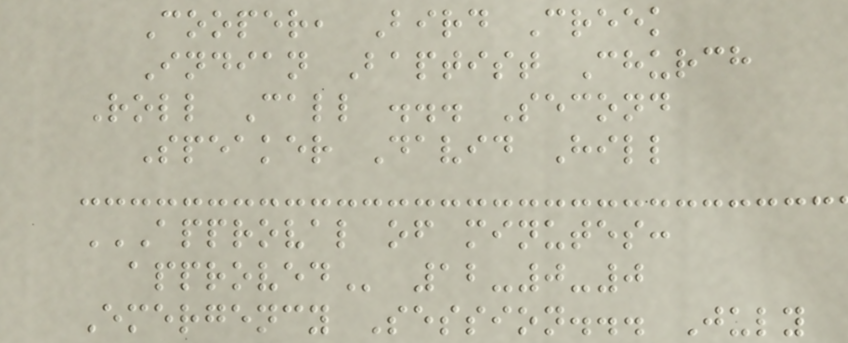Cooper, Bird Creek
Indian Baptist Church
Roll Call ... Second
Speaker David Hill
APPROVAL OF MINUTES:
APPROVED 12-0-0
Emergency Session... July
